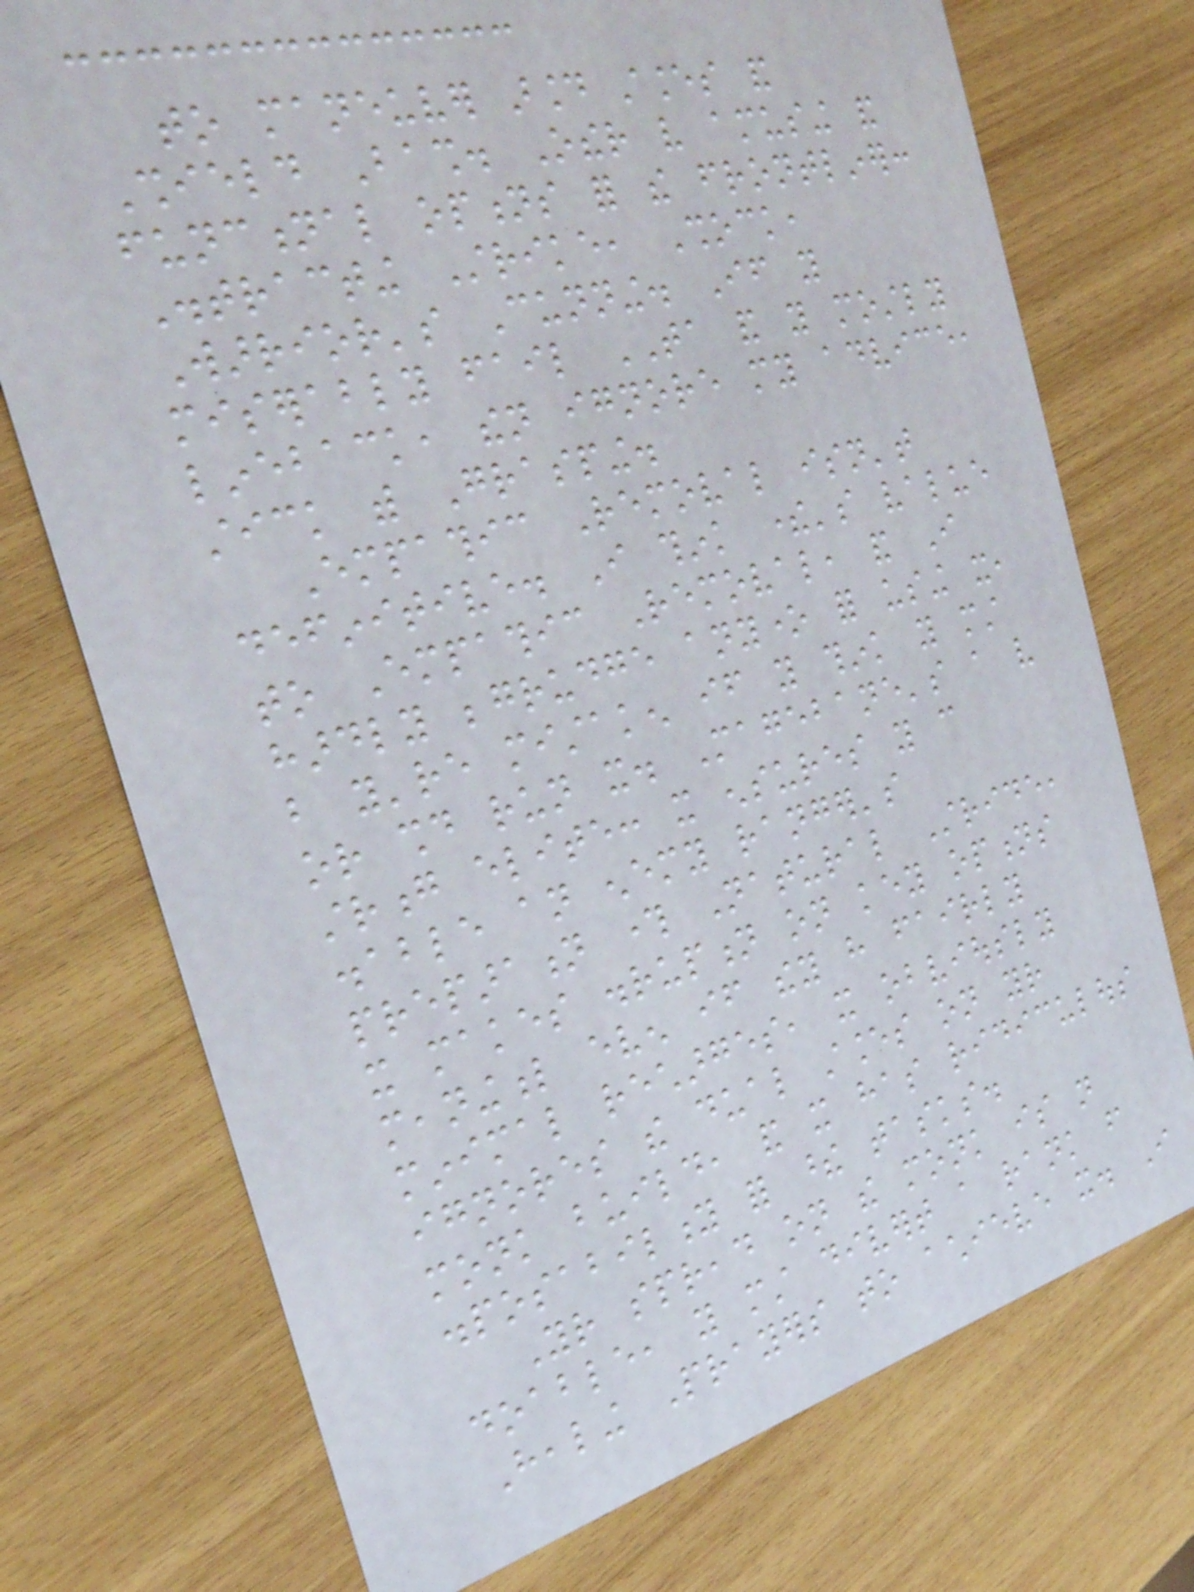to maneuver around stances and
Shield Bash. Other very amusing and
functional options for the frontliner:
Distracting Strike, Shock,
Warrior's Cunning. If you
miserably fail TA and you mostly
lineback, then ignore my advice,
stick with Grasping.
Empathic Removal isn't
definitive. I think there's value
to Empathic Removal, and I
hardly begrudge anyone for using it,
but you're mistaken if you think you must
or should run it. Magebane's a very
strong elite: it ensures you can
disable an enemy ranger's
preparation through Natural Stride,
it makes disruption on key options
meaningful even if they have fairly
minimal recharges, it obviously
ignores the dual stances on your
monk build, and it has ridiculous
disposability for these tasks.
Your spread on the monk is not
doable, you must divert a rank from
Healing Prayers to achieve it. I
